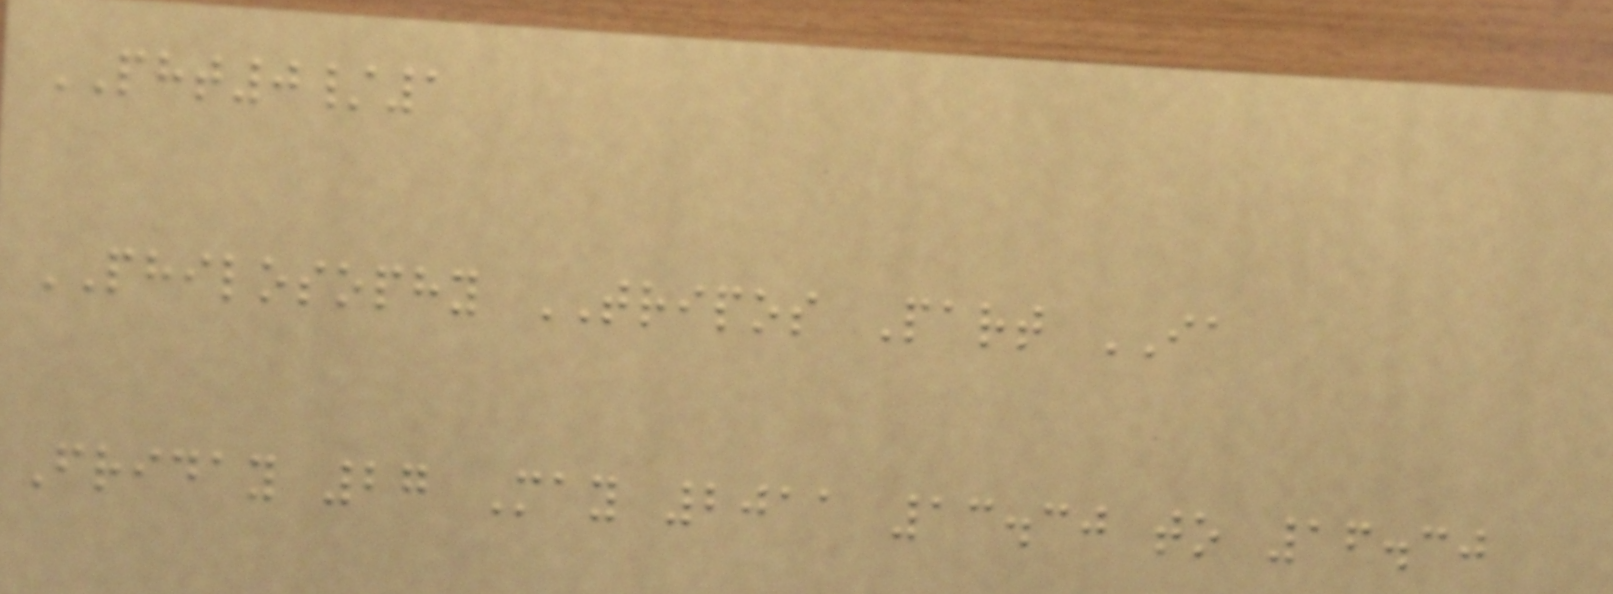PHT0/1
PHILOSOPHY TRIPOS Part IA
Friday 27 May 2011 13.30 to 16.30
